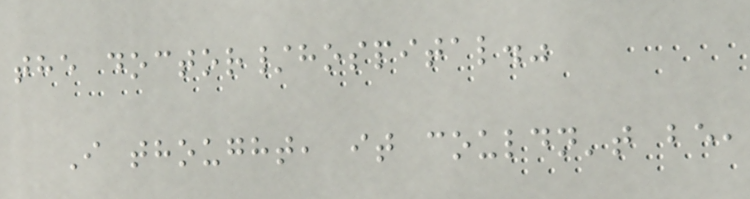the doctor/hospital."
I thought, it couldn't be,
